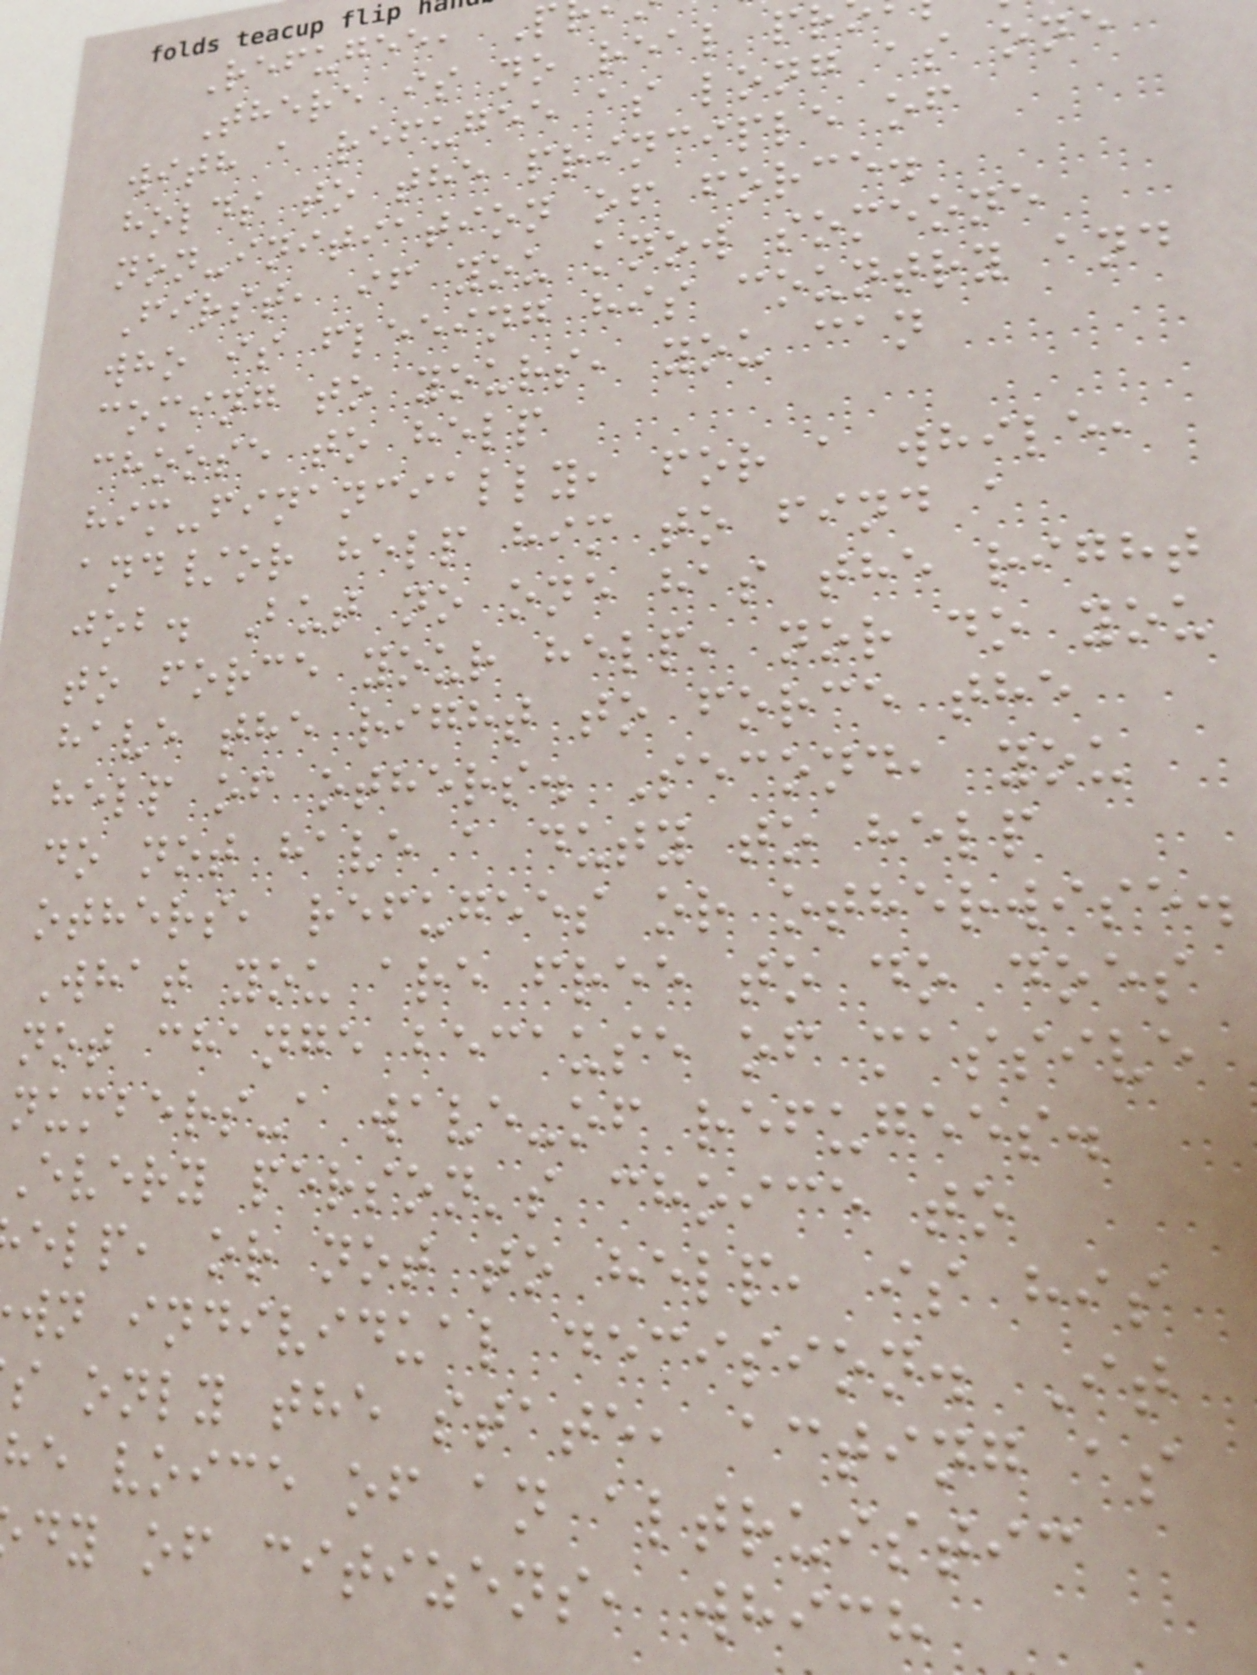Refugee, P
There is no real p
with a refugee as long as one
holds to the principle of
non-initiation of force.
First, if you know someone
who is fleeing his country and
coming to yours, you can
choose to help
him-financially, for a while,
and/or help him to find a
job. But no one has the right
to force your help, nor do you
have the right to force the
help of others. Second, you
do not have a duty to help
others, refugees or otherwise.
What you are free to do does
not change because of massive
numbers-a wave-of refugees.
Every person's choice to
elp, or not to help, is his
wn individual decision. It
s only the state, acting as
he voice of an altruistic
dy of citizens, which
